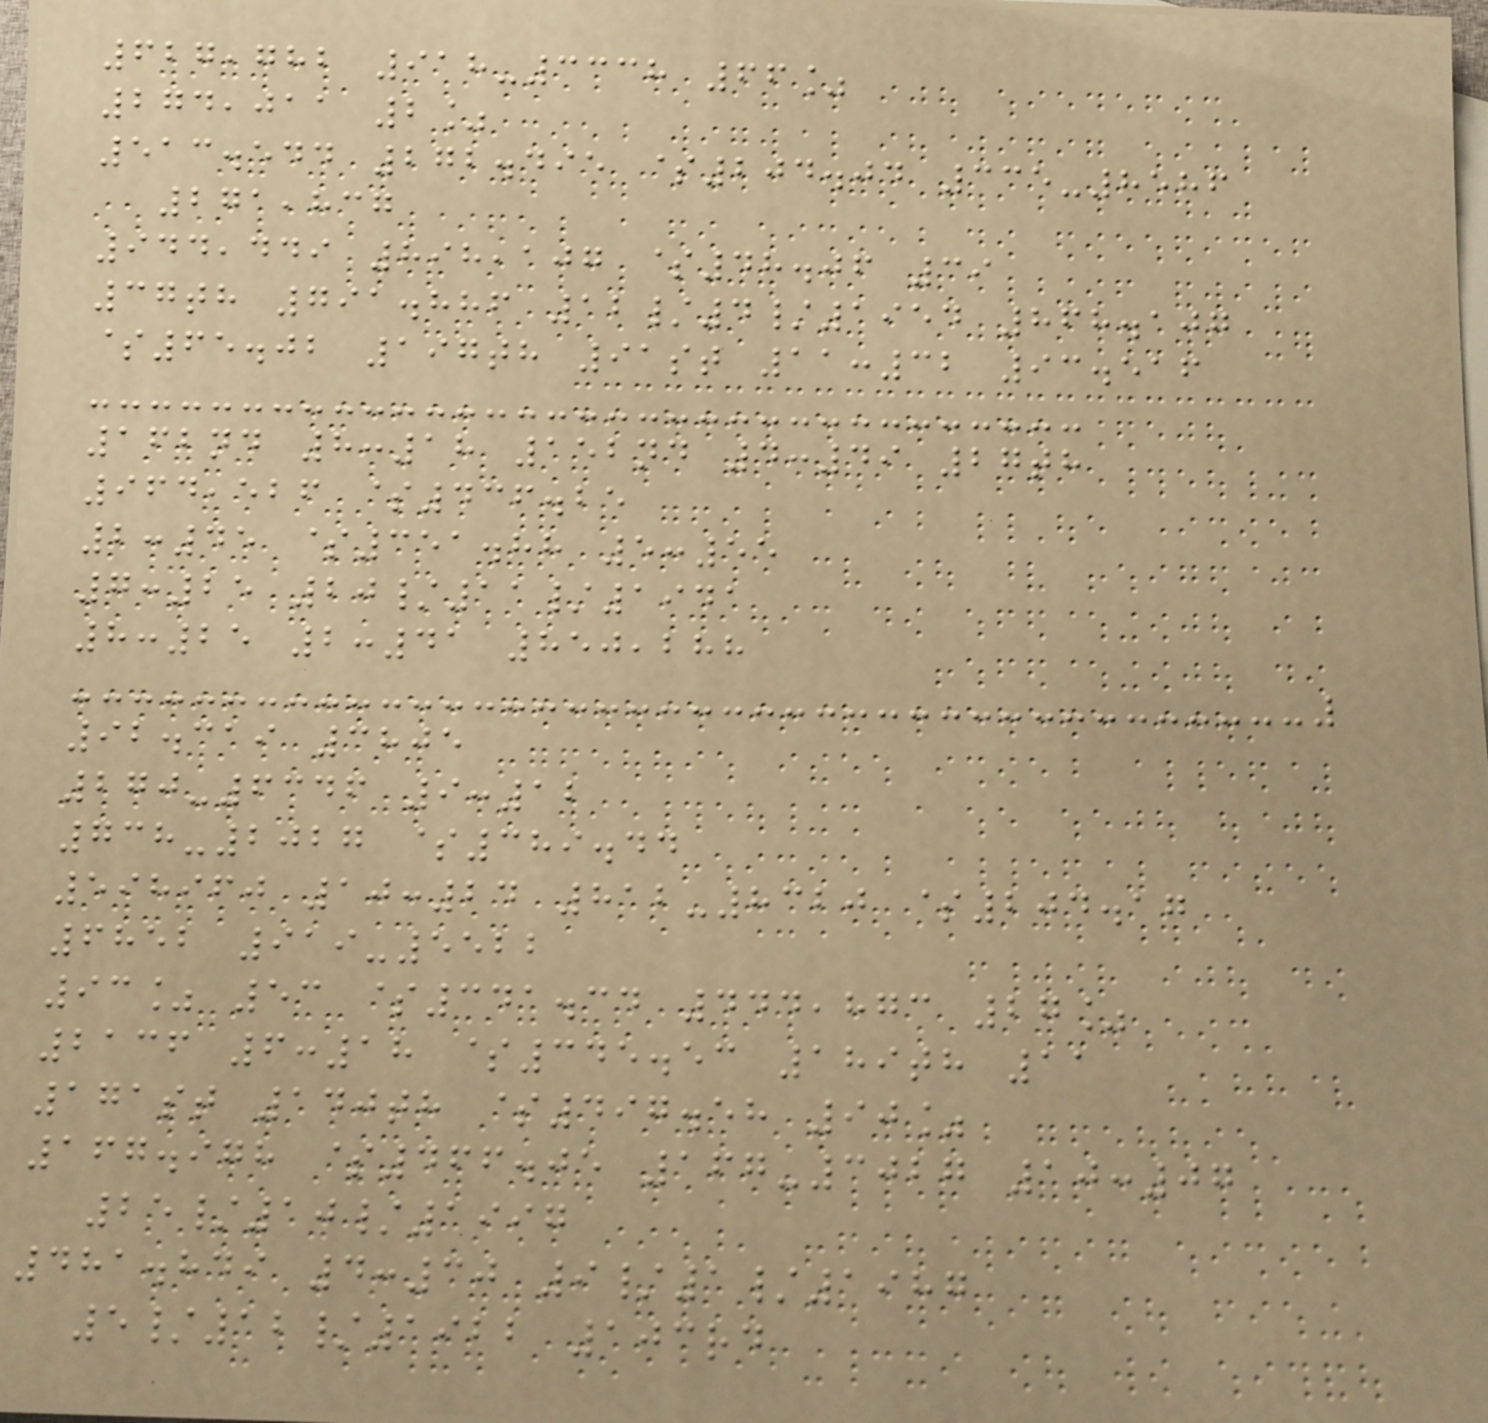627,782 918-3338 66%
274,011 2%
513.544 272.495 $204.04 335-8586
271,837
944,449 898,107 $48.06 39
37th 791.886 12/4/1954 868.107
$65.02 197th 91st 11:32 93.516
162nd 8:18 152nd 4:49 27th
964,526 $436.25
2:45 $351.88 5:55
7:25 20/11/1941
8:25 2:41 850,288
92.319 3805
270-6346 9:12
738-2027 $389.44
598960 10:24 812-8320 $204.17
6852 919-5522
93% 53 $341.34 444,873 27%
2136 6:18 $345.53 189th 11
171st 140th $497.58 90%
167.978 $466.05 167-3027 10:07
25/10/1997
481.849 4:30 9/1/1987
5/12/1922 103rd
